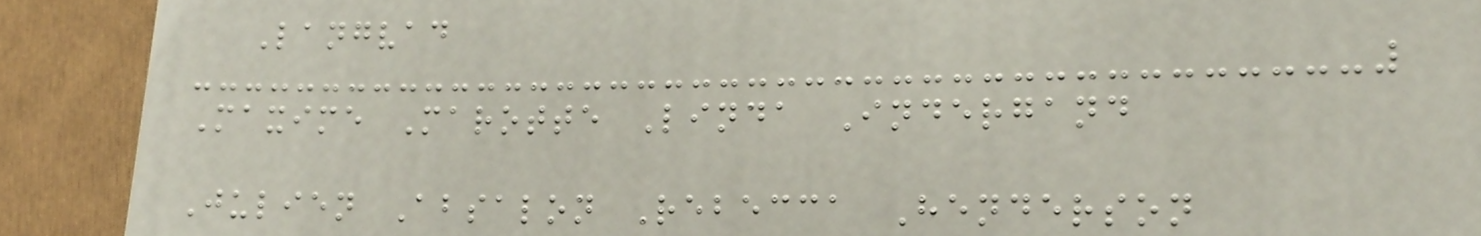Langvad
Maxime Marotte Linda Indergand
Julien Absalon Rebecca Henderson
